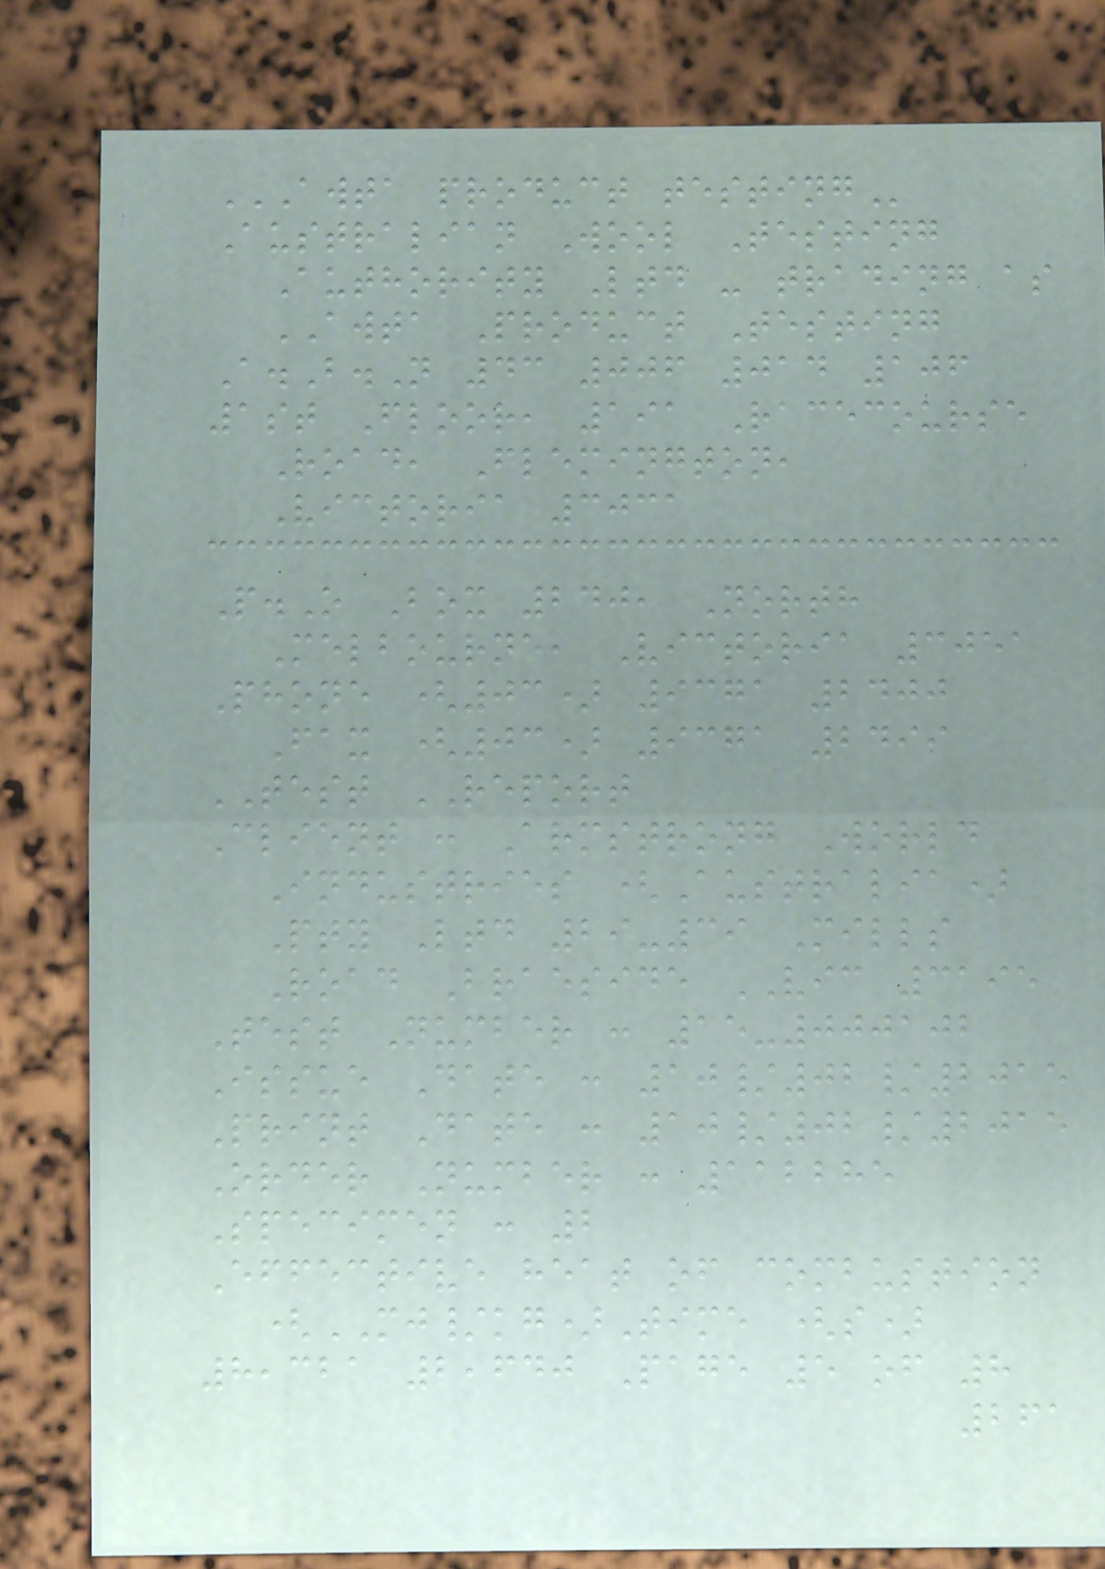AWTA PRODUCT TESTING
Australian Wool Testing
Authority Ltd - trading as
AWTA Product Testing
A.B.N 43 006 014 106
1st Floor, 191 Racecourse
Road, Flemington,
Victoria 3031
P.O Box 240, North
Melbourne, Victoria 3051
Phone (03) 9371 2400
Fax (03) 9371 2499
TEST REPORT
Client : Armstrong World
Industries (Australia)
Pty Ltd 29-39 Mills
Road Braeside VIC 3195
Test Number : 15-000102
Issue Date : 10/02/2015
Print Date : 10/02/2015
Order Number : 112285
Specimen : 2
Effective heat of combustion
(MJ/kg)Time (s)
8,321 2,640 Page 5 of 8
261
